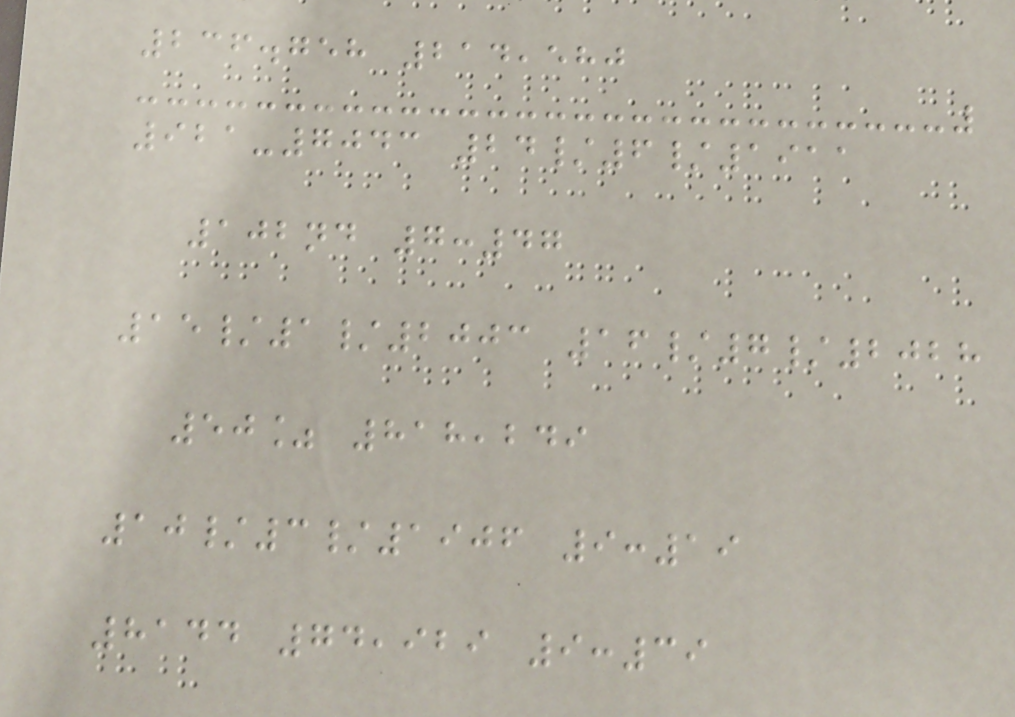236.758 214,580
921-7043 24/6/1911
102nd 7:47
15/1/2003 16/7/2028
50% 818,249
10/3/1906 9:19
8144 74,929 9:39
